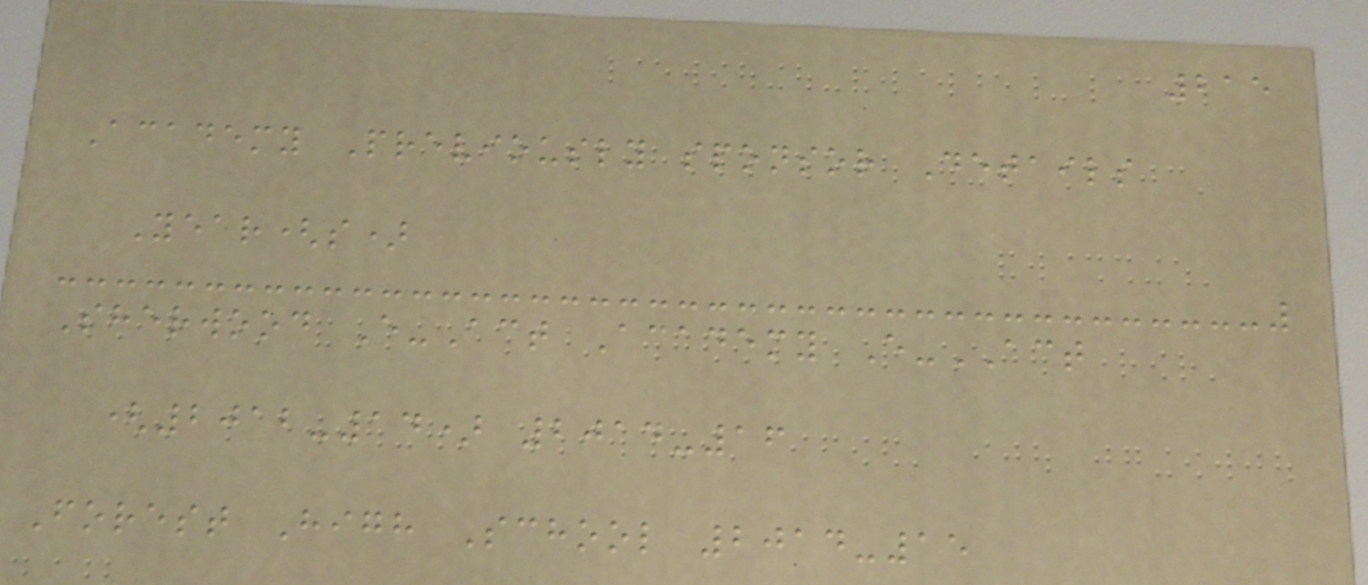215
Academy Previously sponsor Details
Year(s)
Sherwood E-Act Academy E-ACT
(2012-14) 2014-16
Forest High School 2014-15
